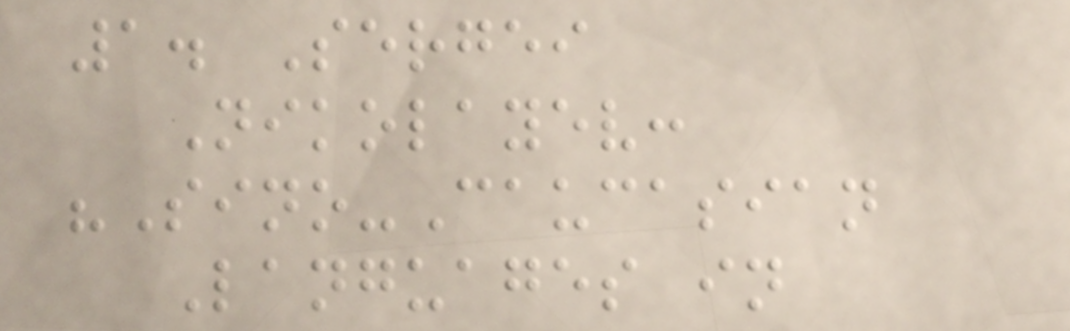1. Sergei
Nikolayev:
"Sino-Caucasian
Languages in
